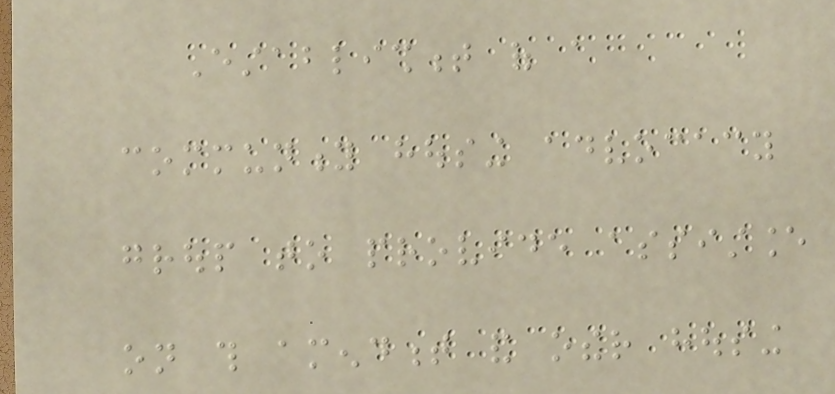Establishment of a
community housing advocacy
group to provide assistance
on this amendment and other housing
